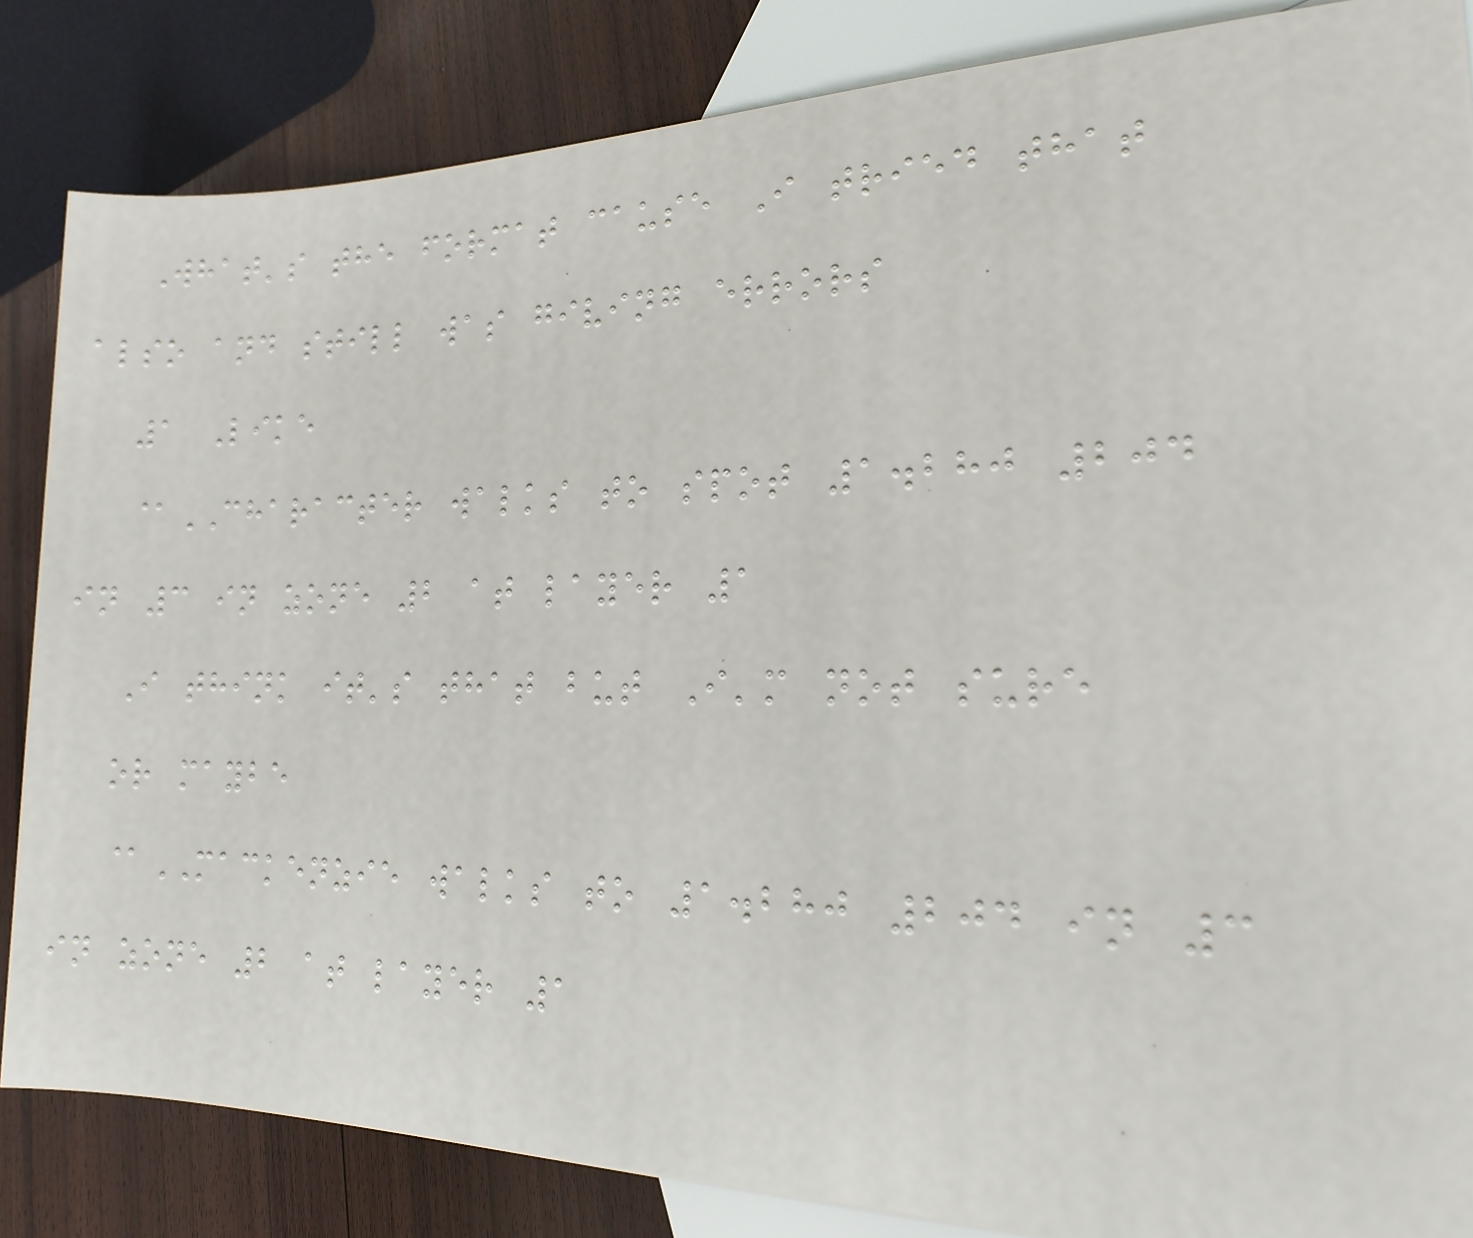What's the format cause I tried that
also and still was giving errors
1 Like
@CHARACTER walks to spot 1.280 204
in 3 in zone 2 at layer 1
I think it's that but I'm not sure
or maybe
@MACKENZIE walks to 1.280 204 in 3
in zone 2 at layer 1
